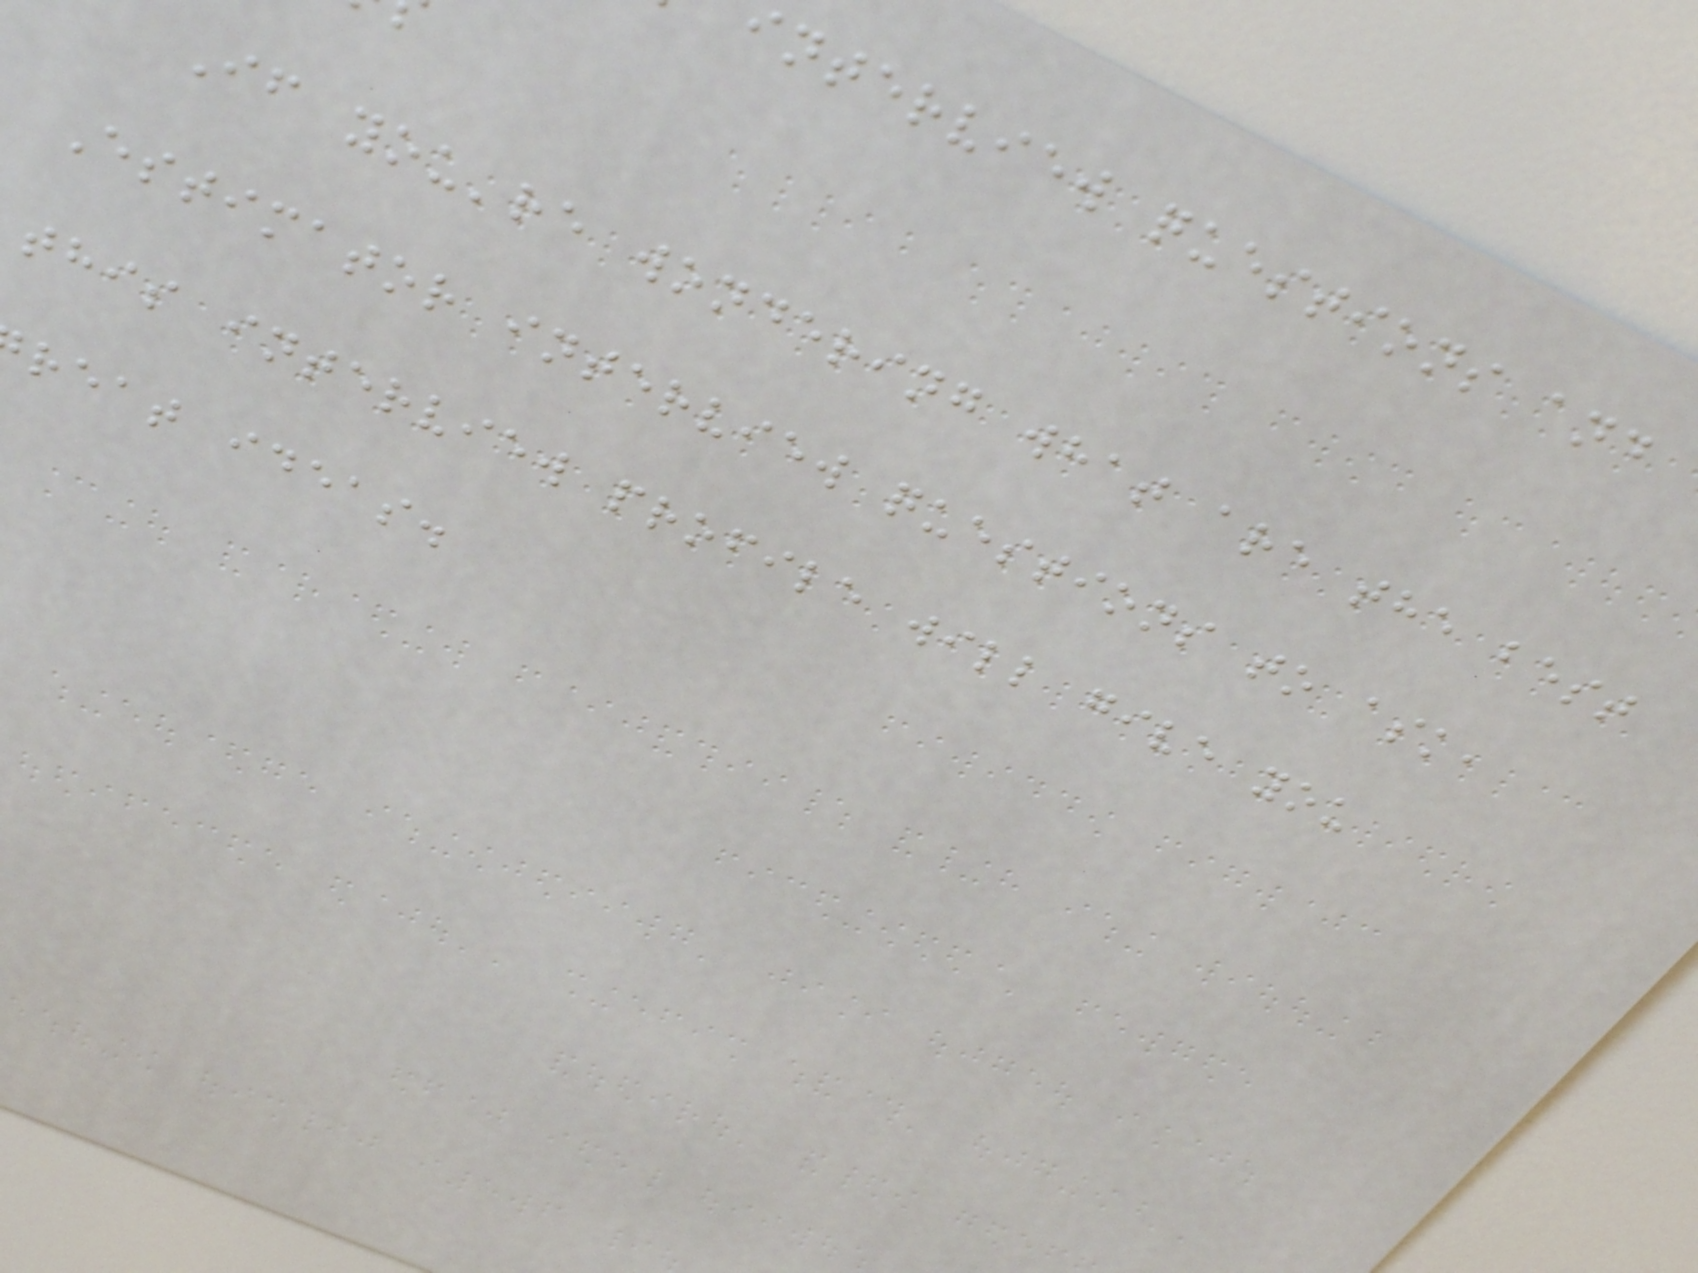interview questions and
If you're wondering what are the best
Estimator interview questions to ask,
this interview profile will give you
reat ideas.
